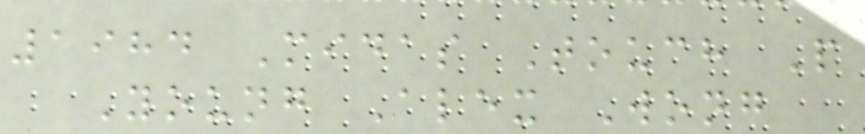1984 Midas Touch P
Young Alex Wong
